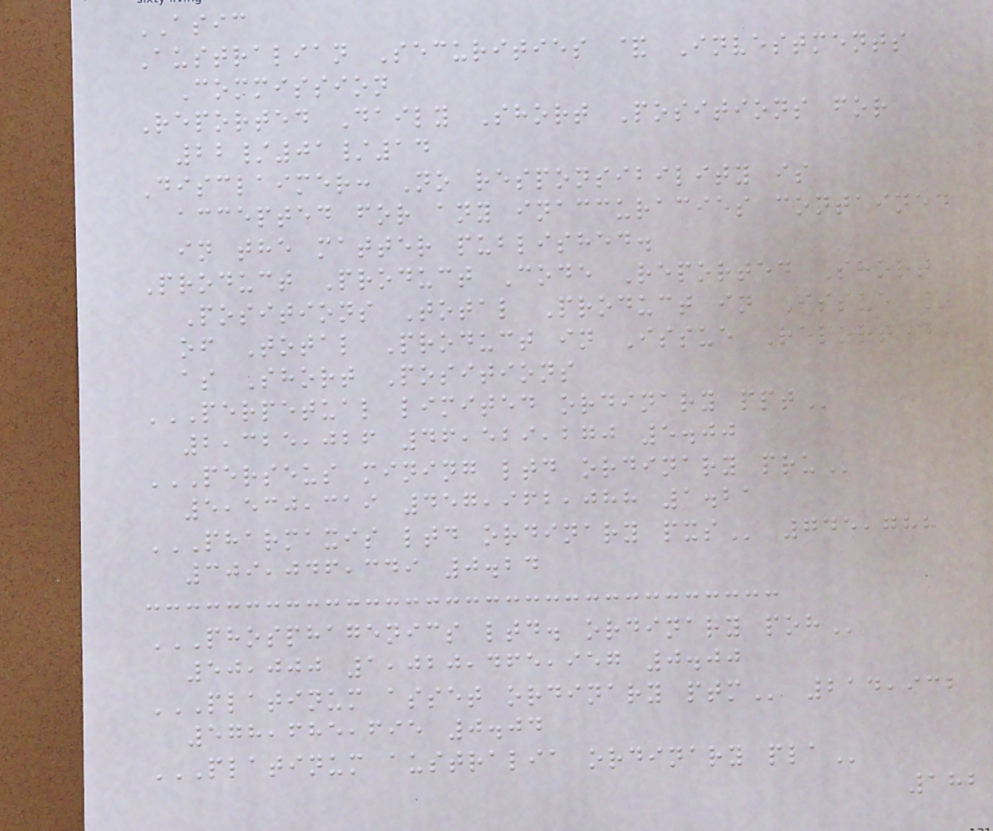ASIC
Australian Securities & Investments
Commission
Reported Daily Short Positions for
22/01/14
Disclaimer: No responsibility is
accepted for any inaccuracies contained
in the matter published.
Product Product Code Reported Short
Positions Total Product in Issue %
of Total Product in Issue Reported
as Short Positions
PERPETUAL LIMITED ORDINARY PPT
2,325,026 46,529,270 5.00
PERSEUS MINING LTD ORDINARY PRU
5,530,319 457,962,088 1.21
PHARMAXIS LTD ORDINARY PXS 745,788
309,046,349 0.24
PHOSPHAGENICS LTD. ORDINARY POH
50,000 1,020,465,957 0.00
PLATINUM ASSET ORDINARY PTM 214,932
578,685,695 0.04
PLATINUM AUSTRALIA ORDINARY PLA
182
